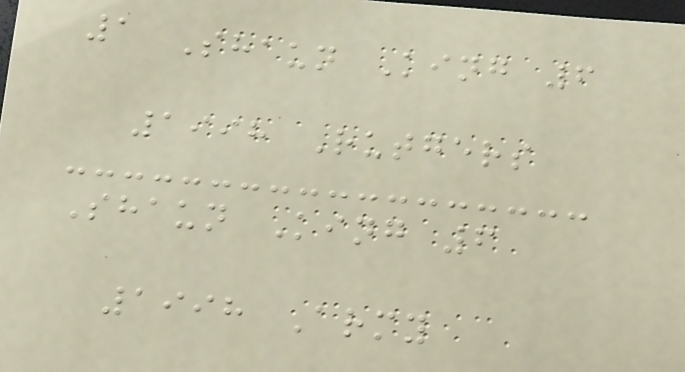1 Shaun King 6
1998 Rutgers
Shaun King 6
1998 Army
